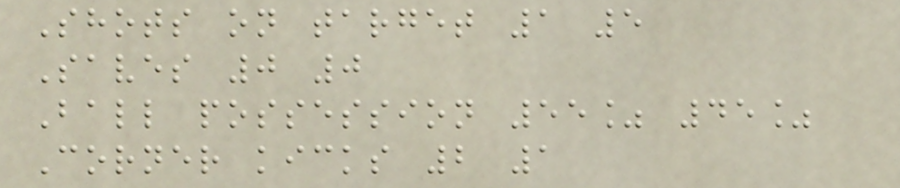Shots on target 1 5
Saves 0 0
Ball possession 55% 45%
Corner kicks 2 1
